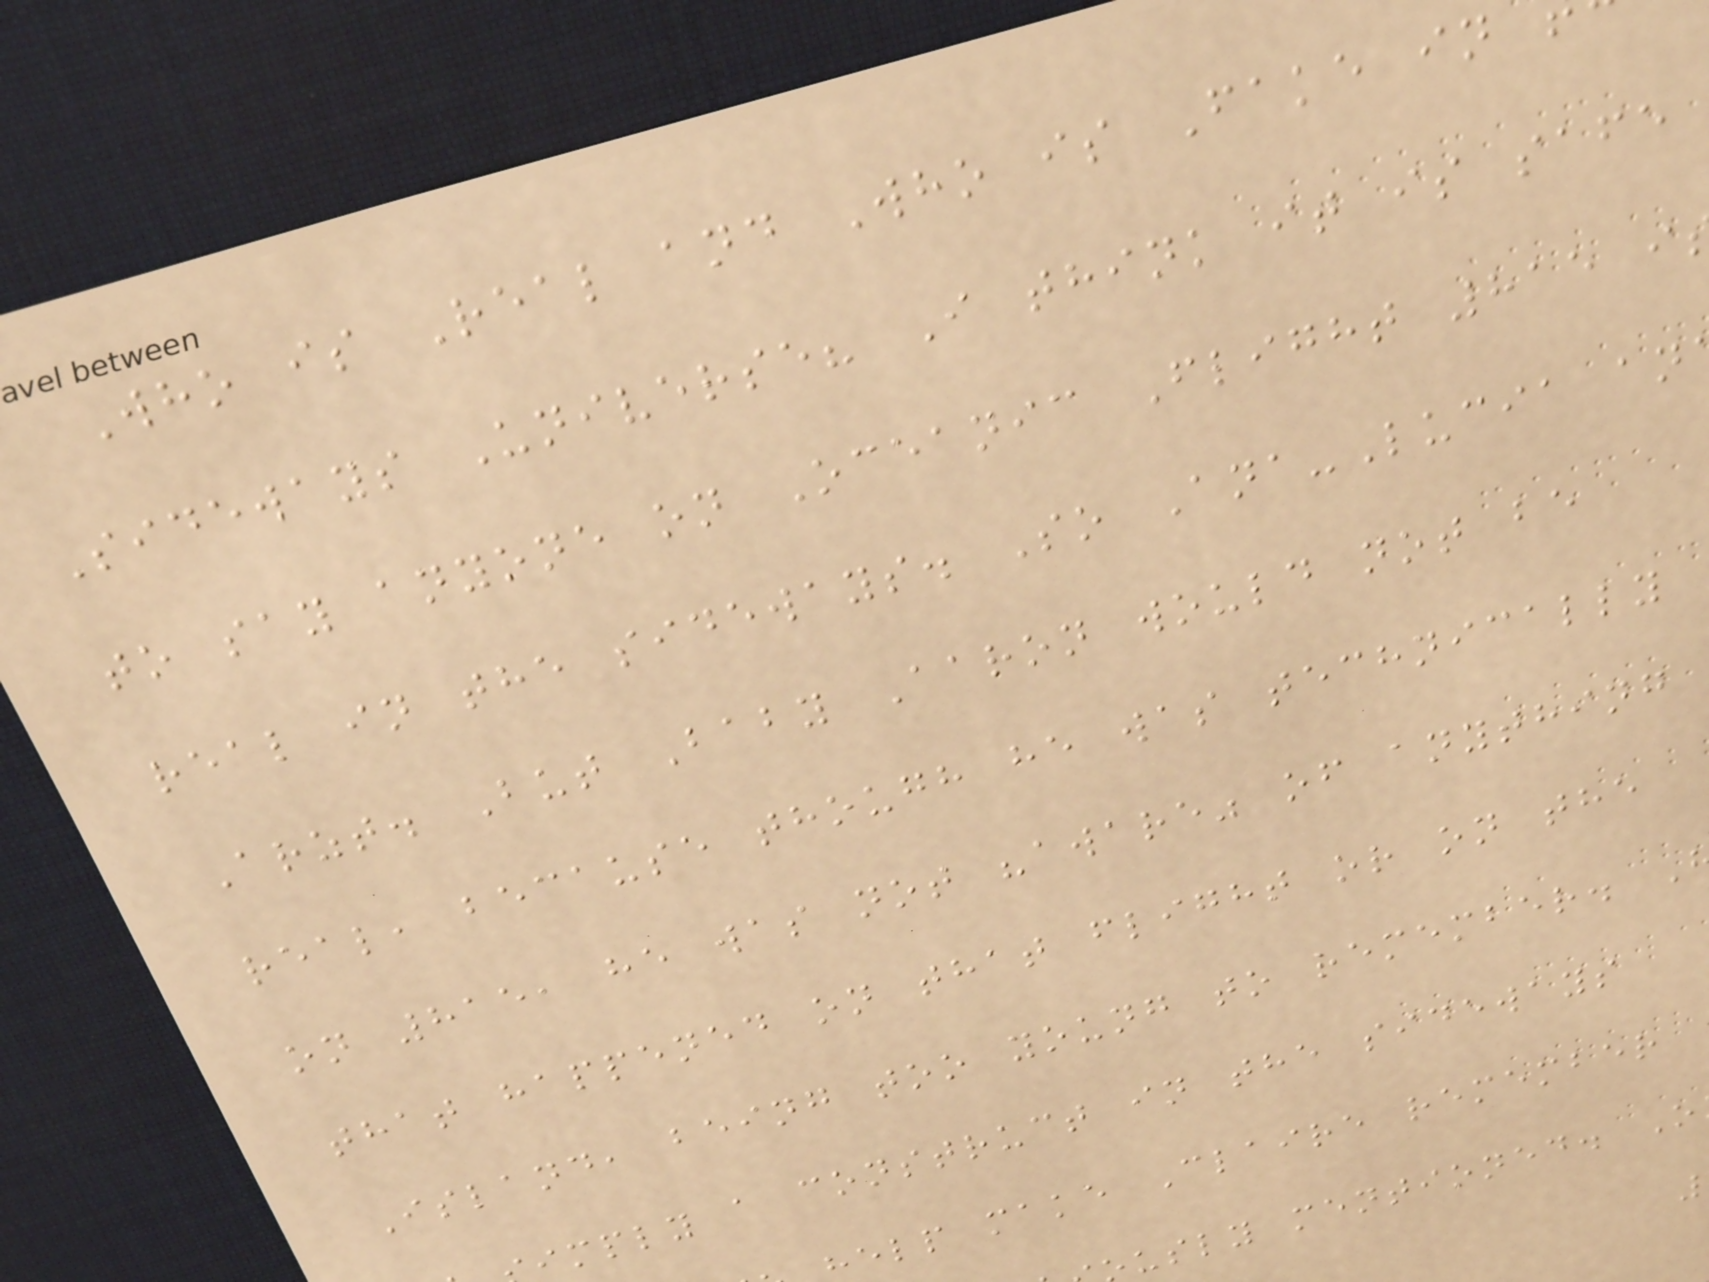Who is Real and Who is Fake in
Sideways Universe? I think it is safe
to say anyone on Oceanic Flight 815 i
real in the sideways. So Ana-Lucia an
Arzt. But Baby Aaron would not be
real, because though he was technically
on 815, he was not "aware" of anything
that happened on that flight or on the
Island, being too young to remember.
imply a construct in the sideways
elp make Claire remember
usly mentioned. O
